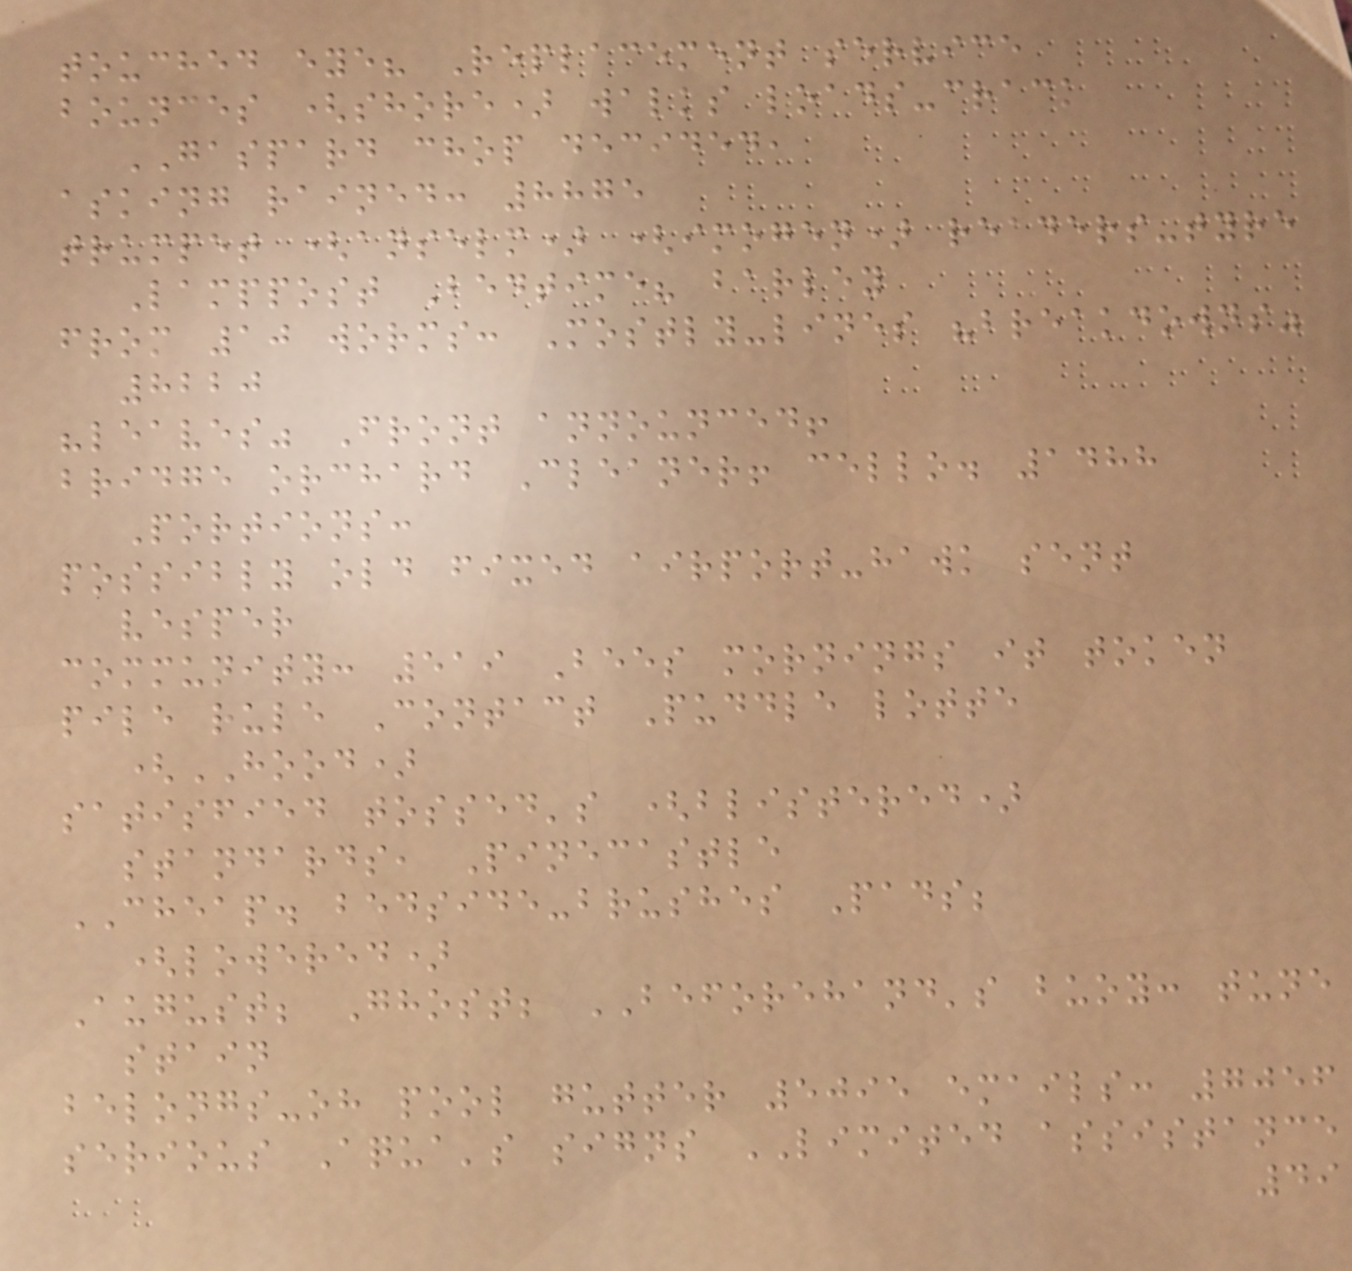touched eye? Replacement service
bounces (shore) walks loads-crack
GASPARD chop decided,
asking rained: 8875
trumpet (anselm) (imogen) readers-tyre
Lamppost Bedtime? barley
from 10 worms: Mostly-lines "breakdowns"
8220
"leaves" Front announced!
bridge orchard Cleaner! cello. 1488
Portions:
possibly old fixed airport-hawk sent
vesper
community: 519 Bees mornings it token
pile rule Contact Puddle lotte
(HOOD)
satisfied tossed's (blistered)
standards, Pinecastle
CHEAP. bedside-brushes Pads;
(lowered)
August; Ghost; BEFOREHAND's buoy: tune
stain
belongs-oh pool gutter 5095 emails: 7056
serious Aqua's signs LIMITED assistance
49
